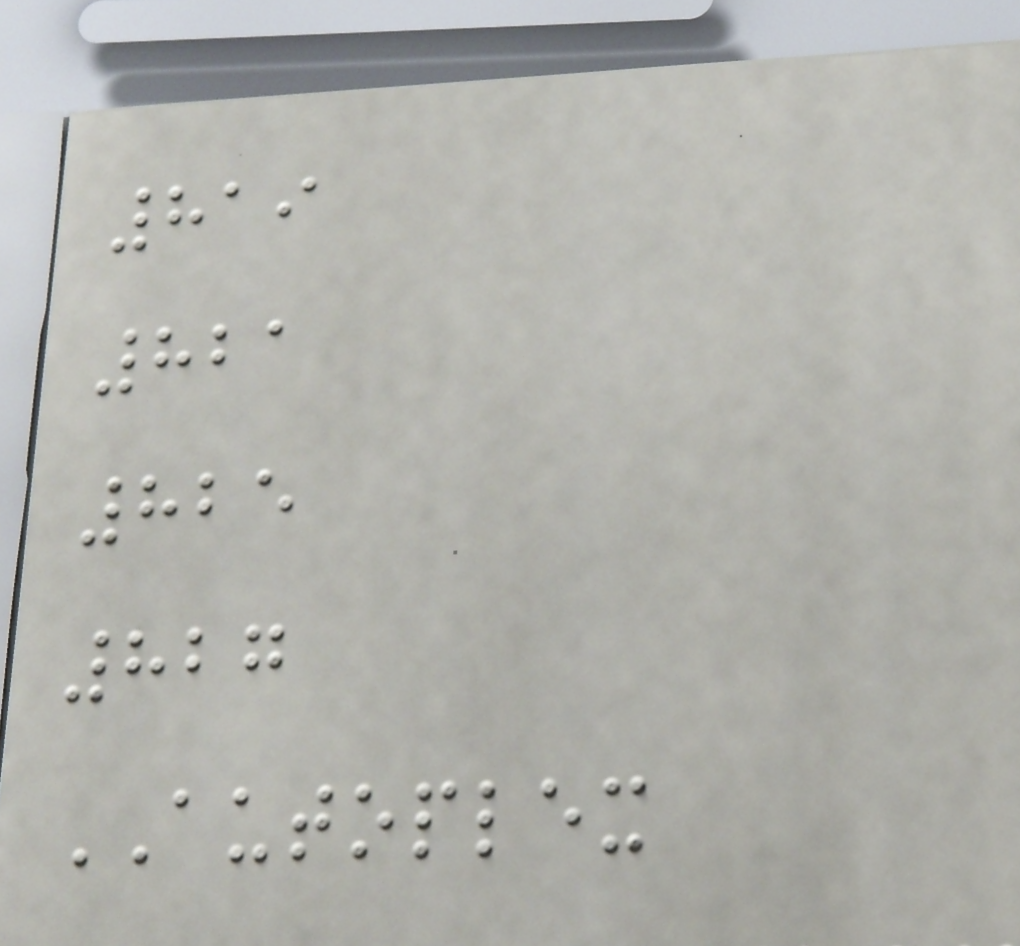819
821
825
827
AUTOPLEX
